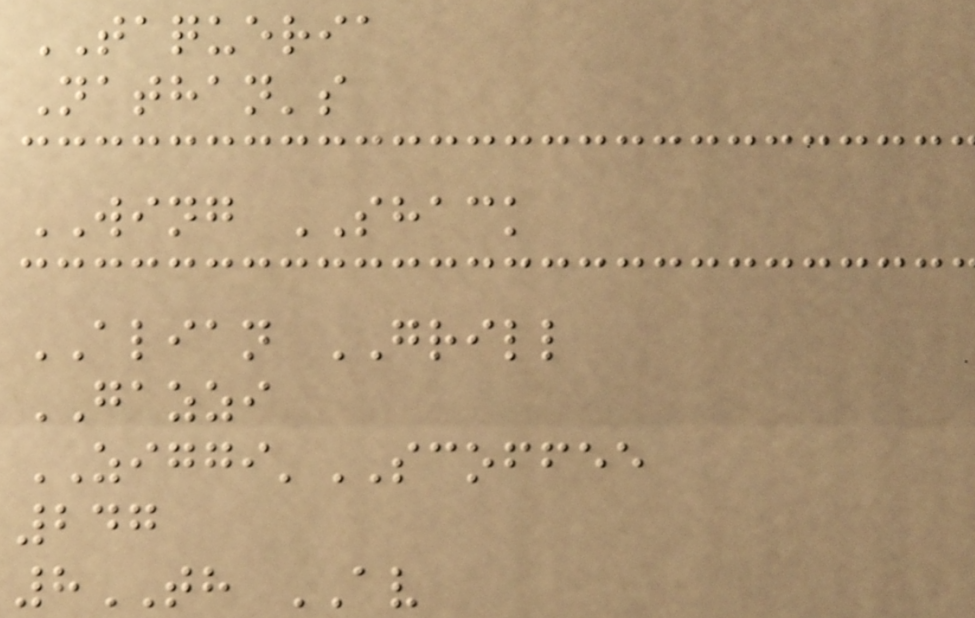TAQUERIA
Nathan's
WING SHACK
ALIAN GRILL
GAZZI
ZIGGI'SCOFFEE
247
8TH AV
